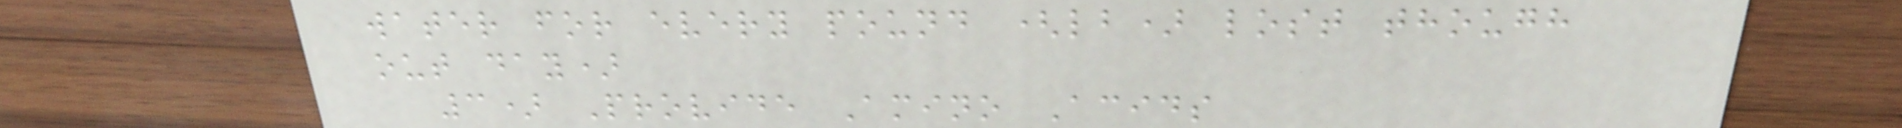water for every pound (lb) lost though
out day)
3) Provide Amino Acids
